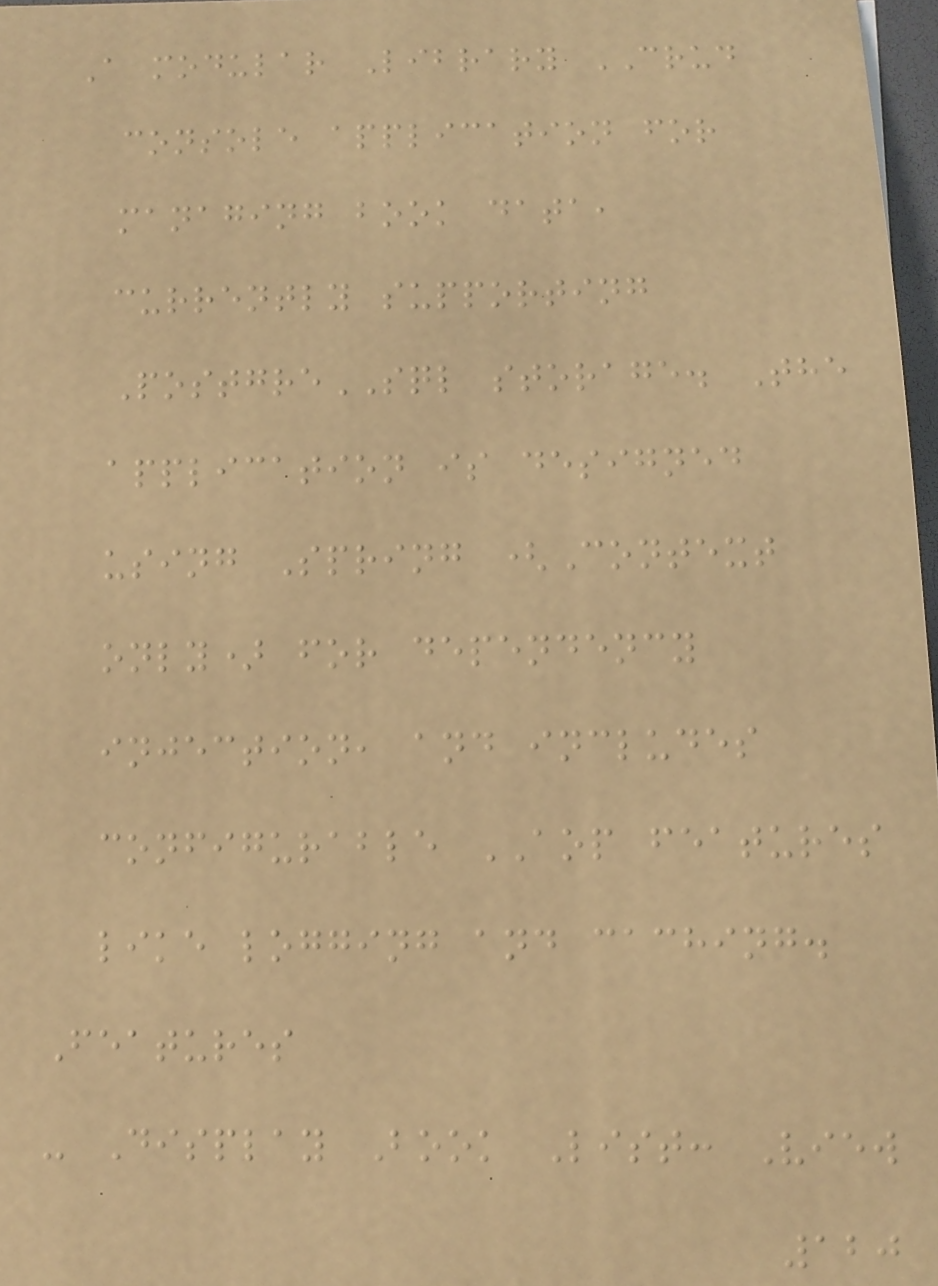A modular Library CRUD
console application for
managing book data,
currently supporting
PostgreSQL storage. The
application is designed
using Spring (Context
only) for dependency
injection, and includes
configurable AOP features
like logging and caching.
Features
- Display Book List: View
120
